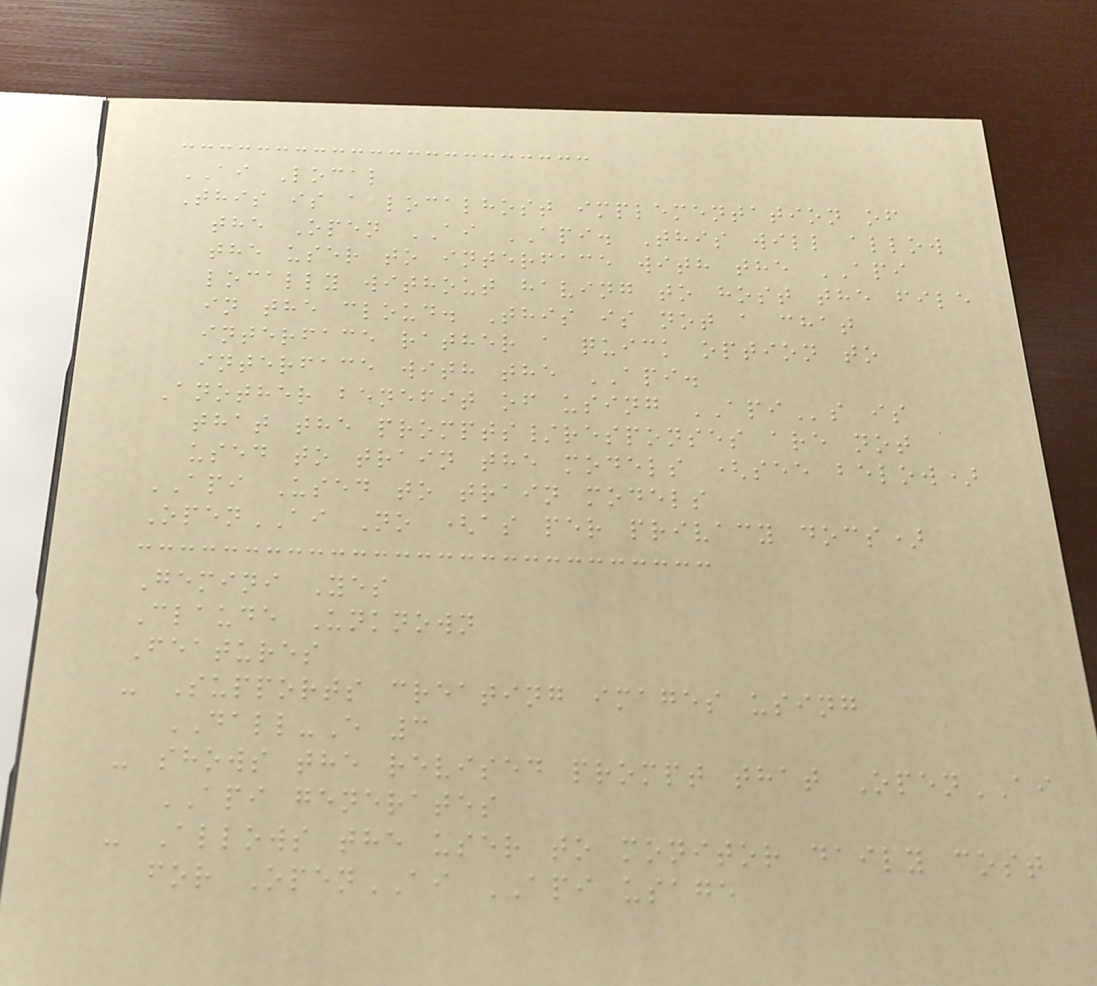AI Local
This is a localhost implementation of
the Open AI API. This will allow
the user to interface with the API
locally without having to host the file
in the cloud. This is not a chat
interface rather a quick option to
interface with the API.
Another benefit of using APIs is
that the prompts/responses are not
used to train the models (see below)
API Used to train models
OpenAI No (as per privacy docs)
Gemini Yes
Claude Unknown
Features
- Supports creating images using
DALL-E 3
- shows the revised prompt that OpenAI
API generates
- Allows the user to monitor daily cost
for OpenAI API usage
